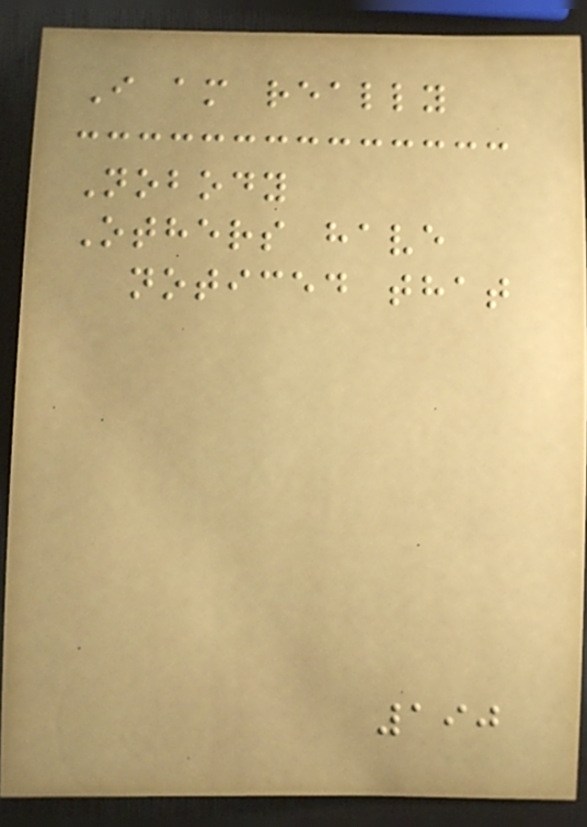I am really
Nobody
Others have
noticed that
190
